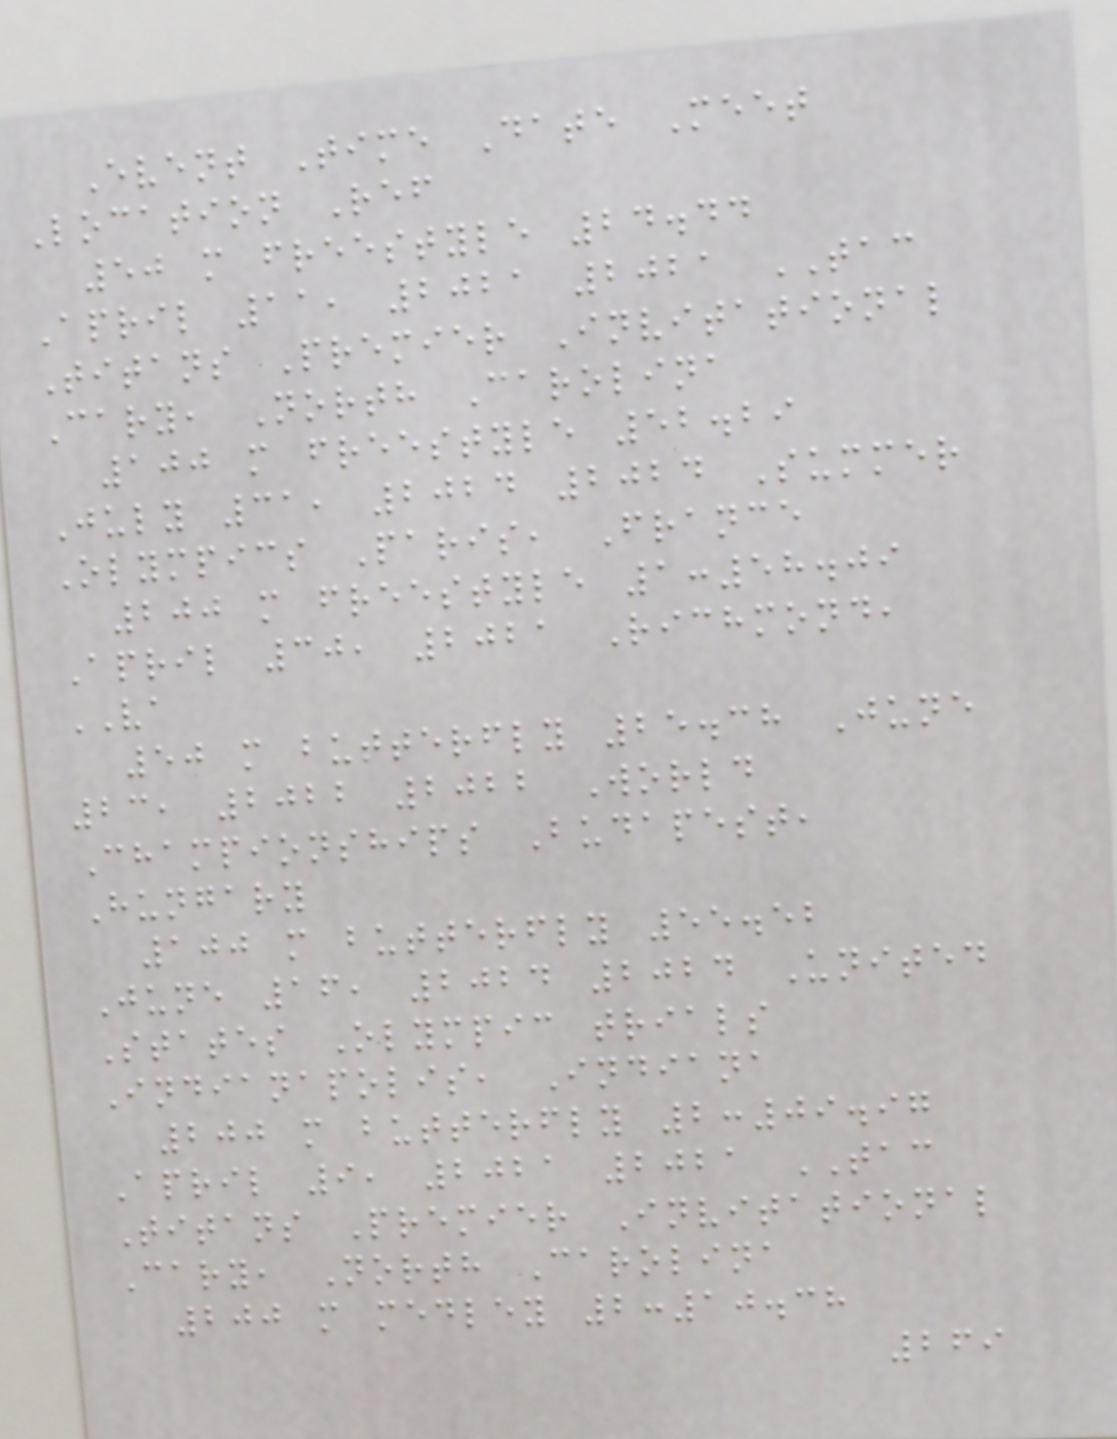Event Time Date Meet
Location Ref
50 m freestyle 24.44
April 11, 2021 2021 TAC
Titans Premier Invitational
Cary, North Carolina
100 m freestyle 52.29
July 31, 2024 2024 Summer
Olympics Paris, France
200 m freestyle 1:58.09
April 30, 2021 Richmond,
VA
50 m butterfly 25.38 June
23, 2022 2022 World
Championships Budapest,
Hungary
100 m butterfly 55.52
June 16, 2024 2024 United
States Olympic trials
Indianapolis, Indiana
200 m butterfly 2:09.97
April 9, 2021 2021 TAC
Titans Premier Invitational
Cary, North Carolina
200 m medley 2:10.38
269
